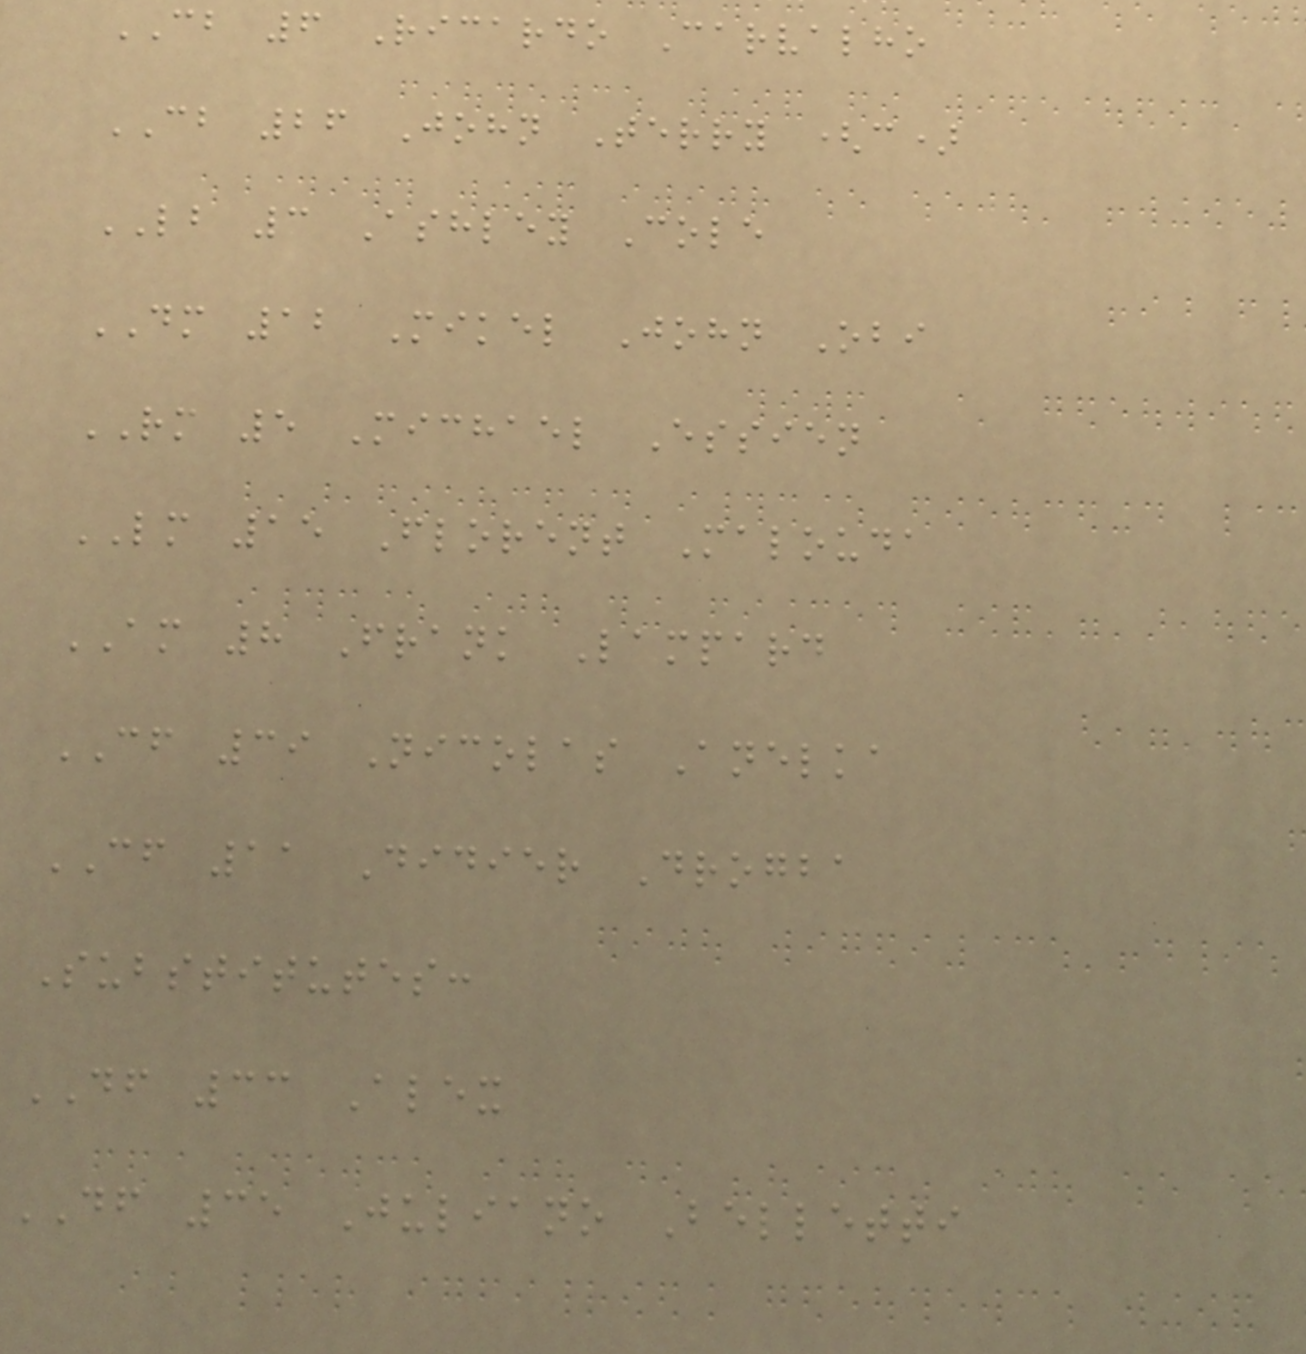CB 6 Ricardo Carvalho
CB 26 John Terry (c)
LB 3 Ashley Cole
DM 12 Mikel John Obi
RM 5 Michael Essien
LM 15 Florent Malouda
AM 8 Frank Lampard
CF 39 Nicolas Anelka
CF 11 Didier Drogba
Substitutes:
DF 33 Alex
DF 35 Juliano Belletti
